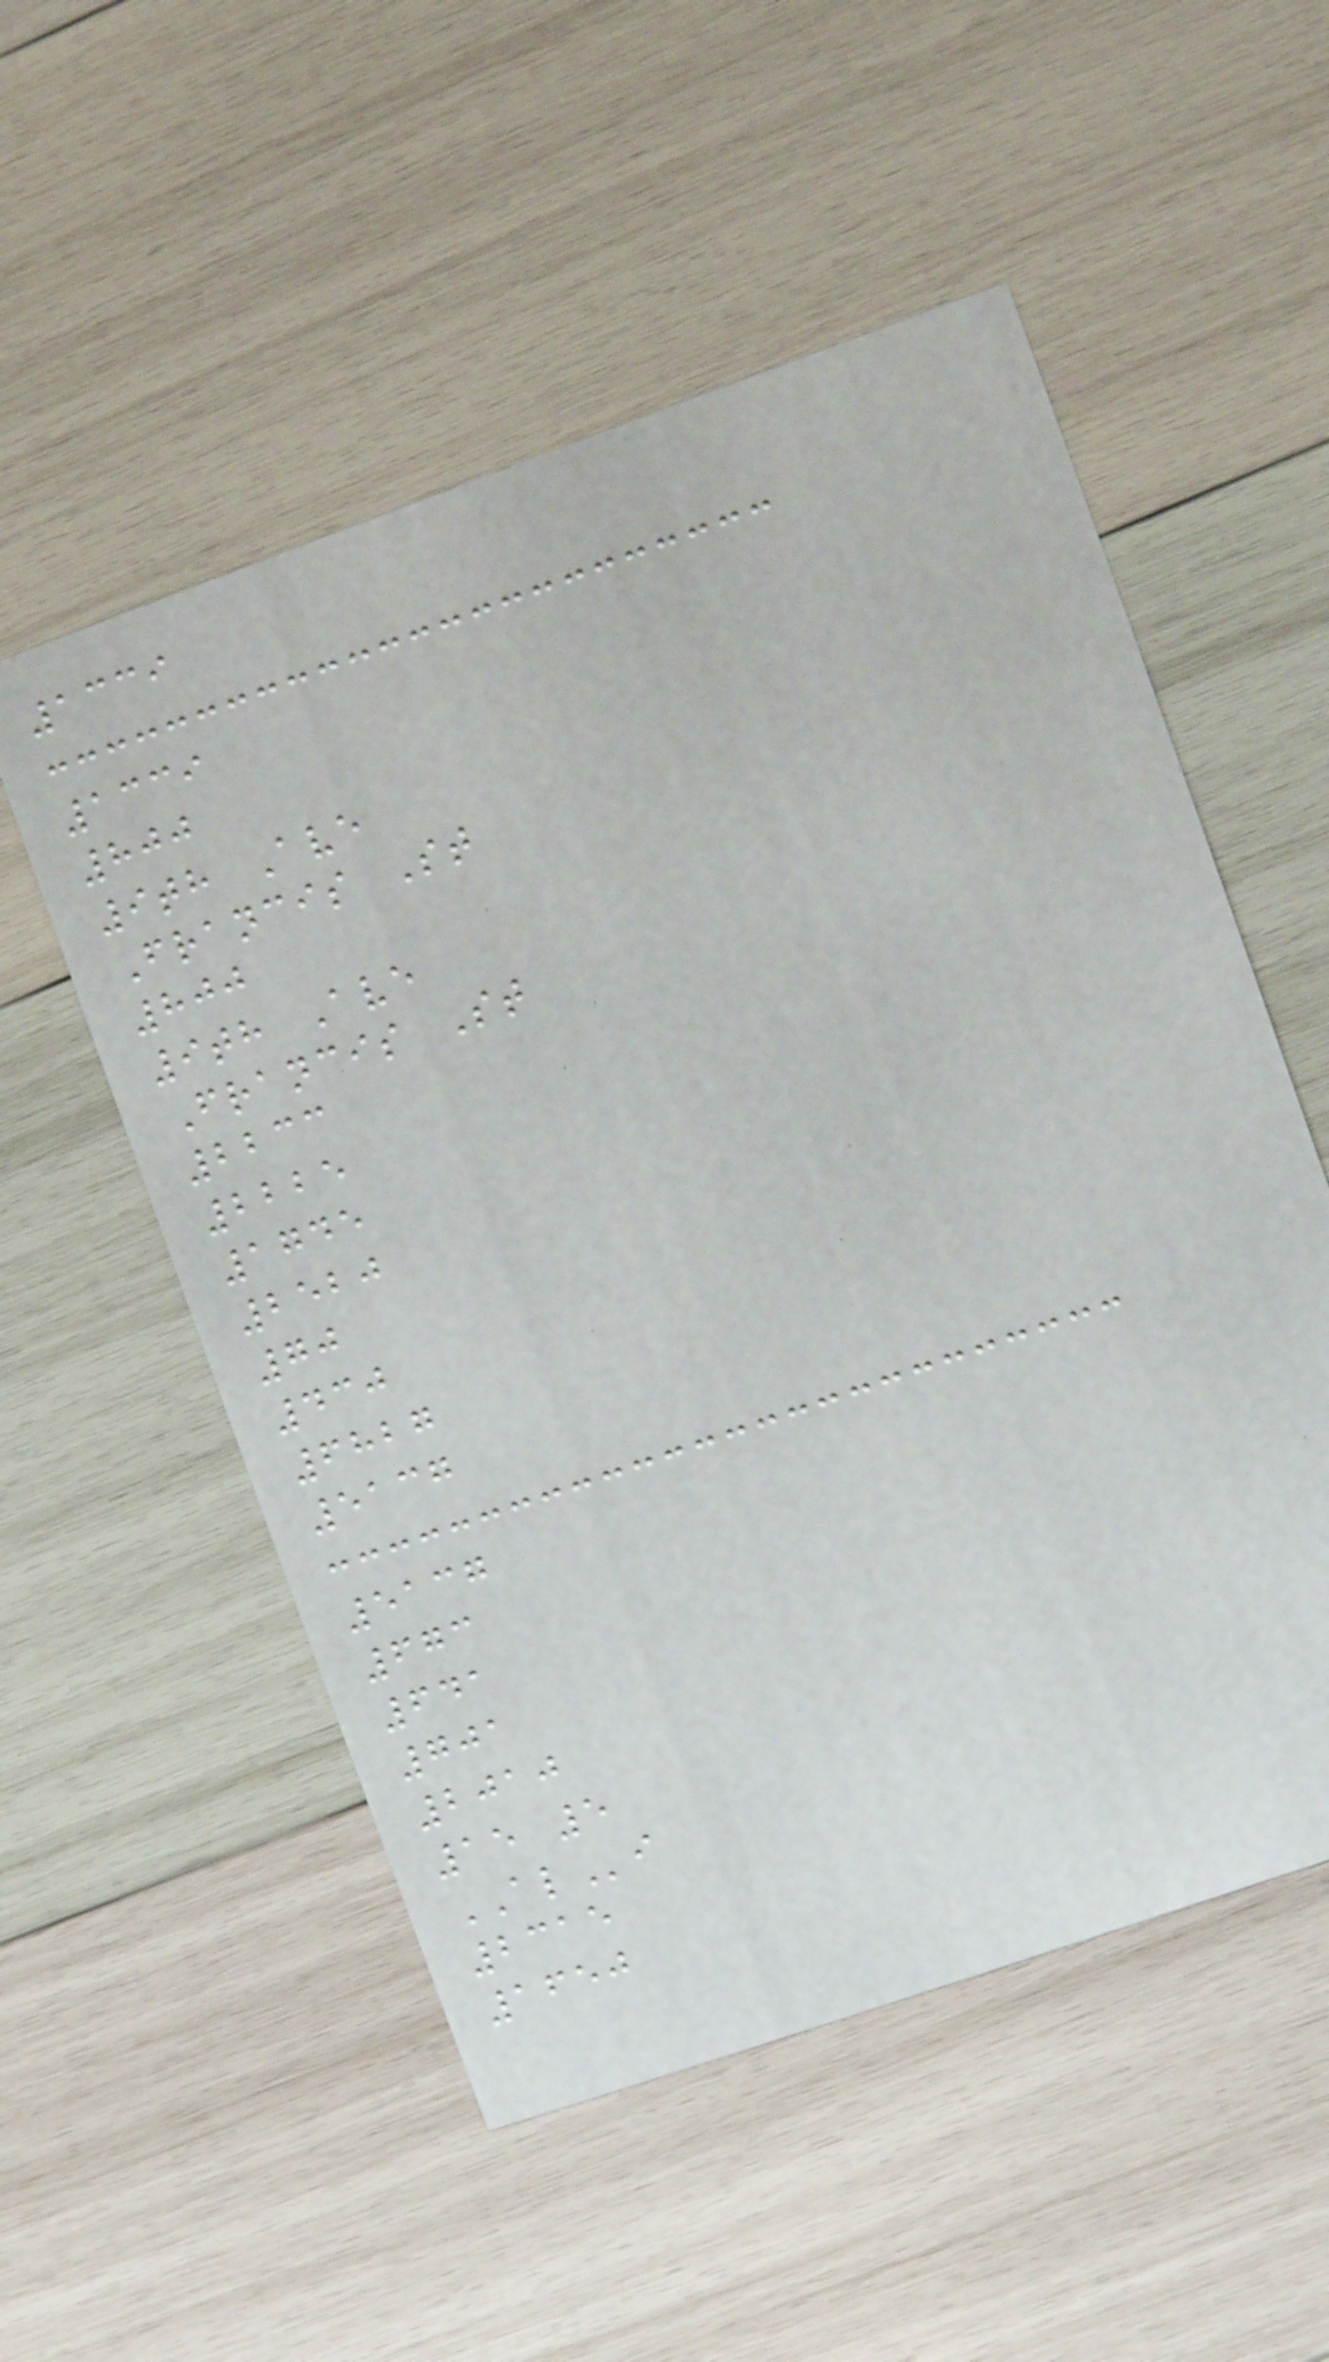1339
1339
800
9th Ave
Francis St
800
9th Ave
Francis St
2233
2225
1745
2520
70
430
6827
5137
5137
673
641
701
2010
15 5
ALi
2315
1650
